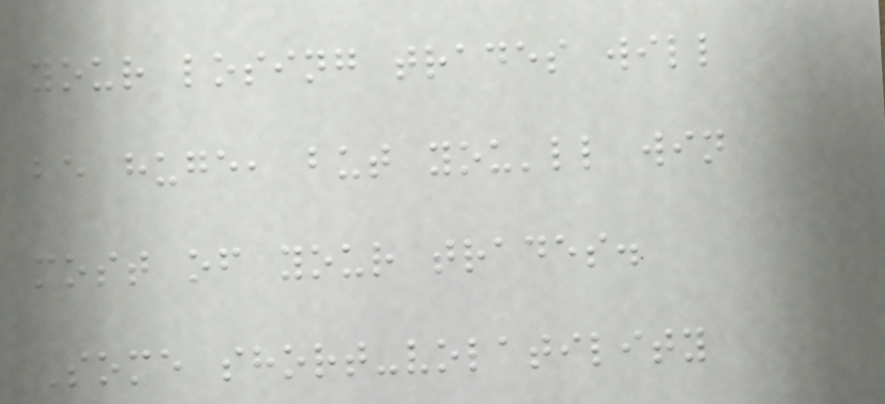your losing trades will
be huge, but you'll win
most of your trades.
Some short-volatility
